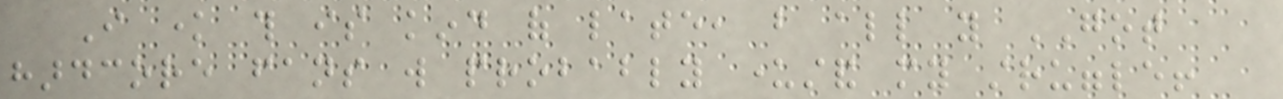I know this is kind of late, but all you GOT
hardcore fans will probably understand my struggle!
